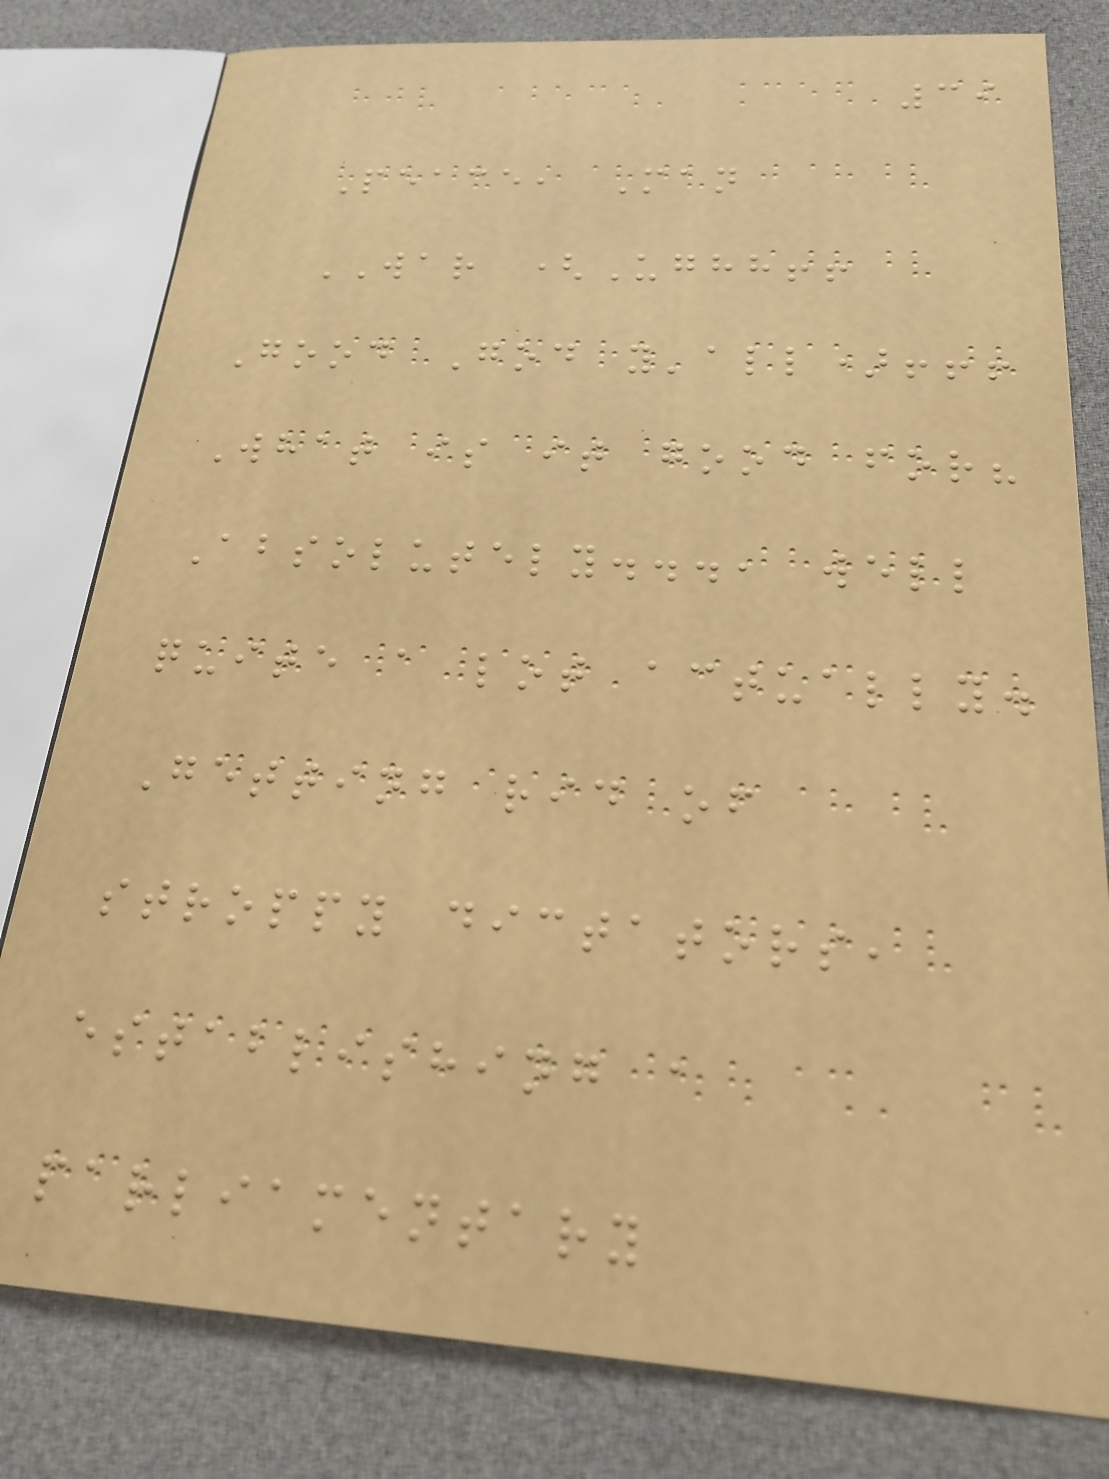39
Peace, Man
WAR (Ughh!!
Good God y'all)!!!
What is it good for?
Absolutely..., well
quite a lot actually.
Getting rid of
stroppy dictators,
establishing a
parliamentary
